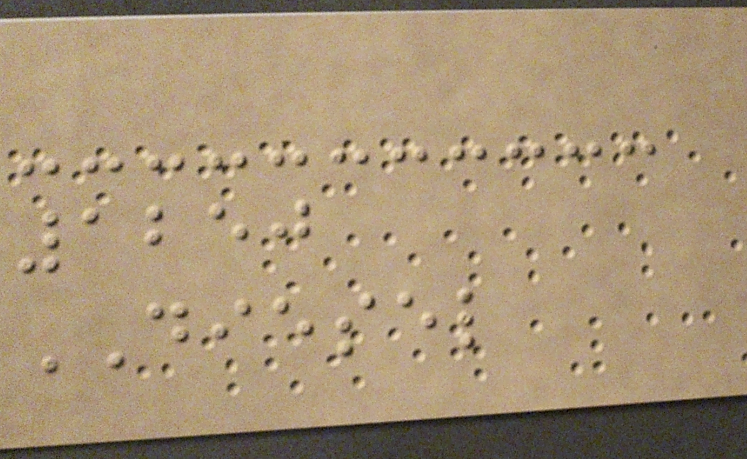1250
DIESEL
